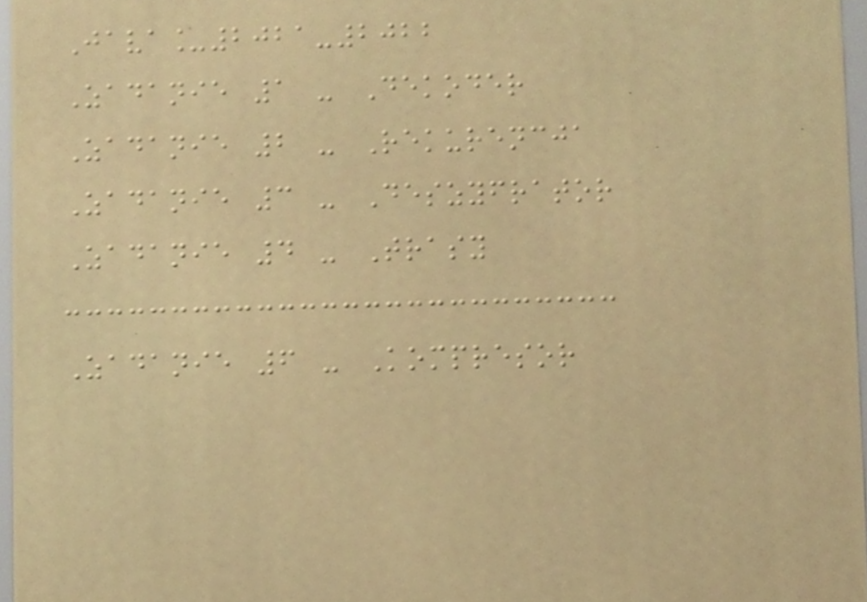Java_2021-2022
Zadanie 1 - Dekoder
Zadanie 2 - Rekurencja
Zadanie 3 - Deszyfrator
Zadanie 4 - Trasy
Zadanie 6 - Kompresor
